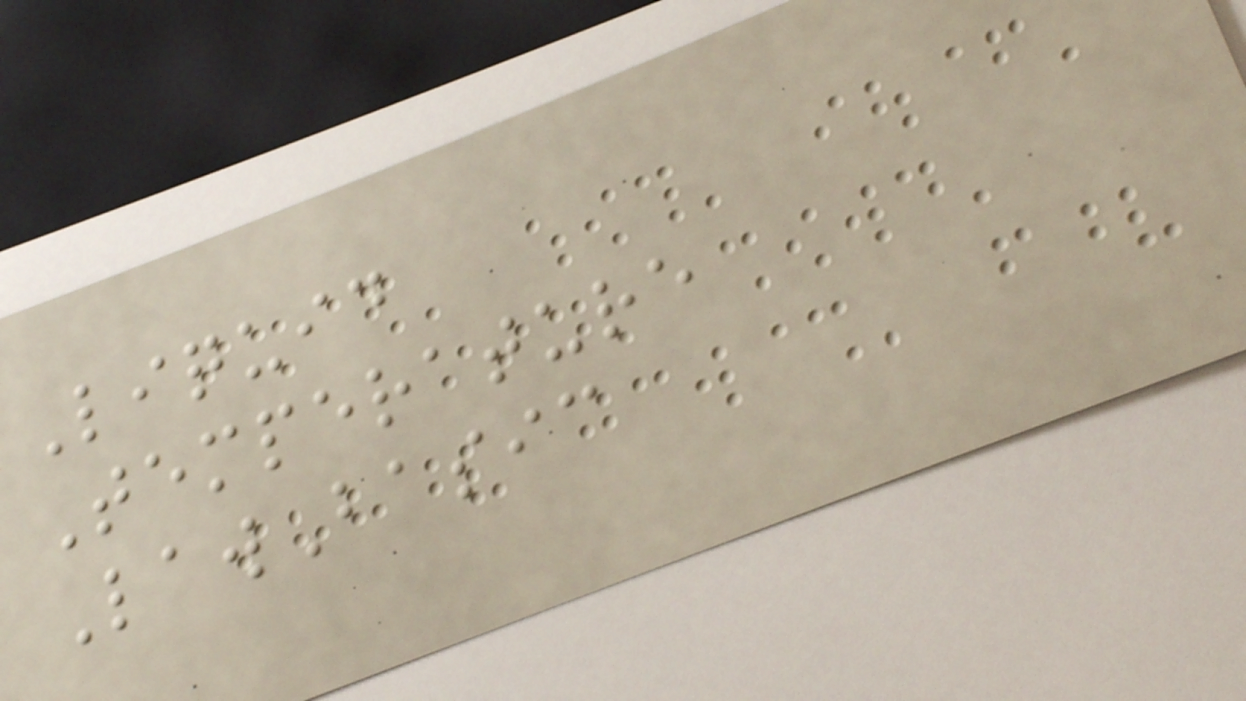Liquid
Temperature
LawBasic
